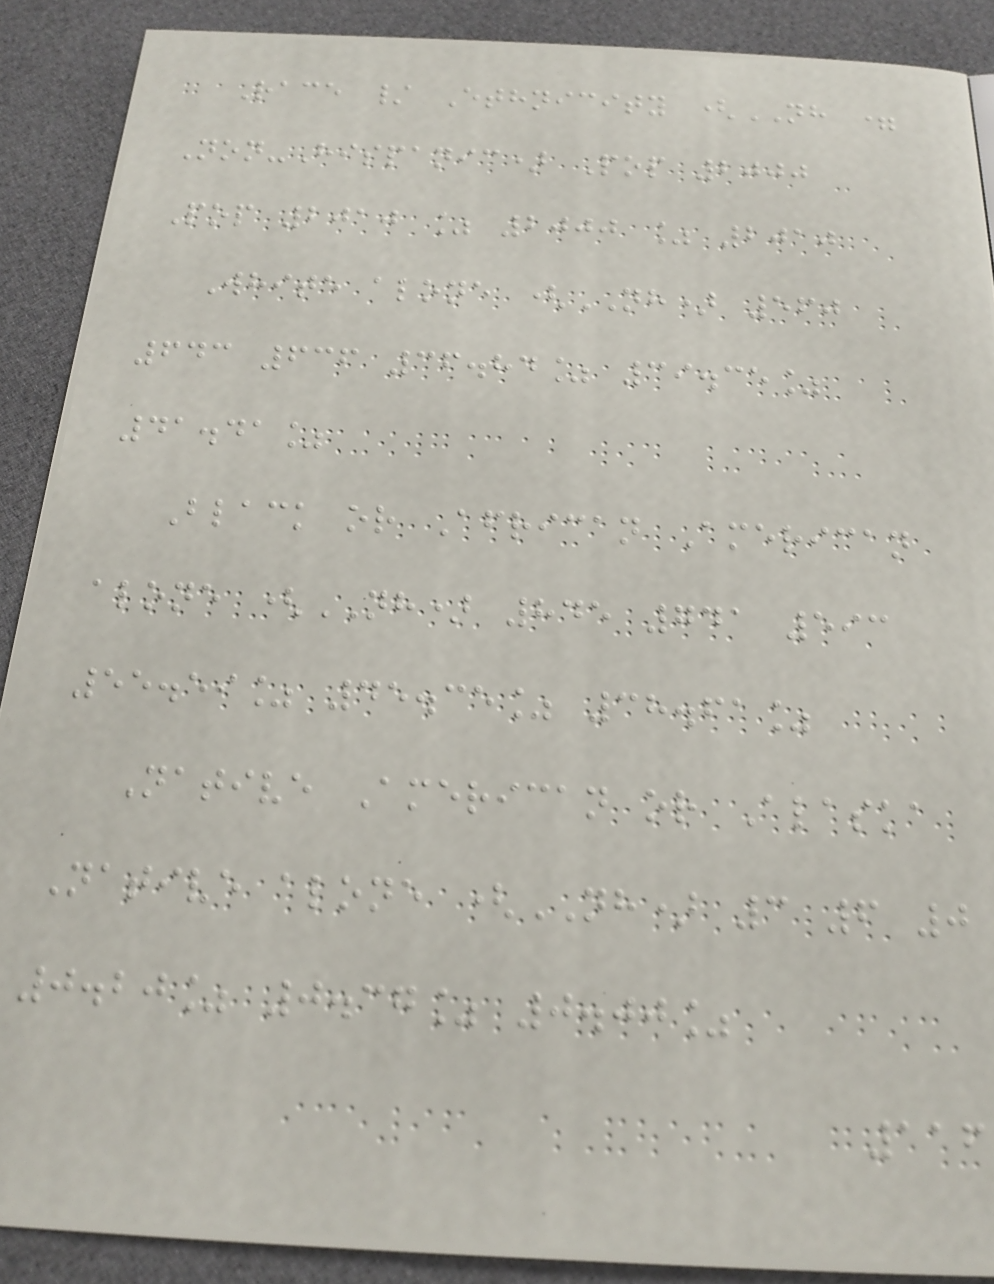Race / Ethnicity (NH =
Non-Hispanic) Pop 2000
Pop 2010 % 2000 % 2010
White alone (NH) 560
643 636 36.84% 39.35%
41.41%
Black or African American
alone (NH) 845 741 593
55.59% 45.35% 38.61%
Native American or Alaska
Native alone (NH) 3 6 0
0.20% 0.37% 0.00%
116
